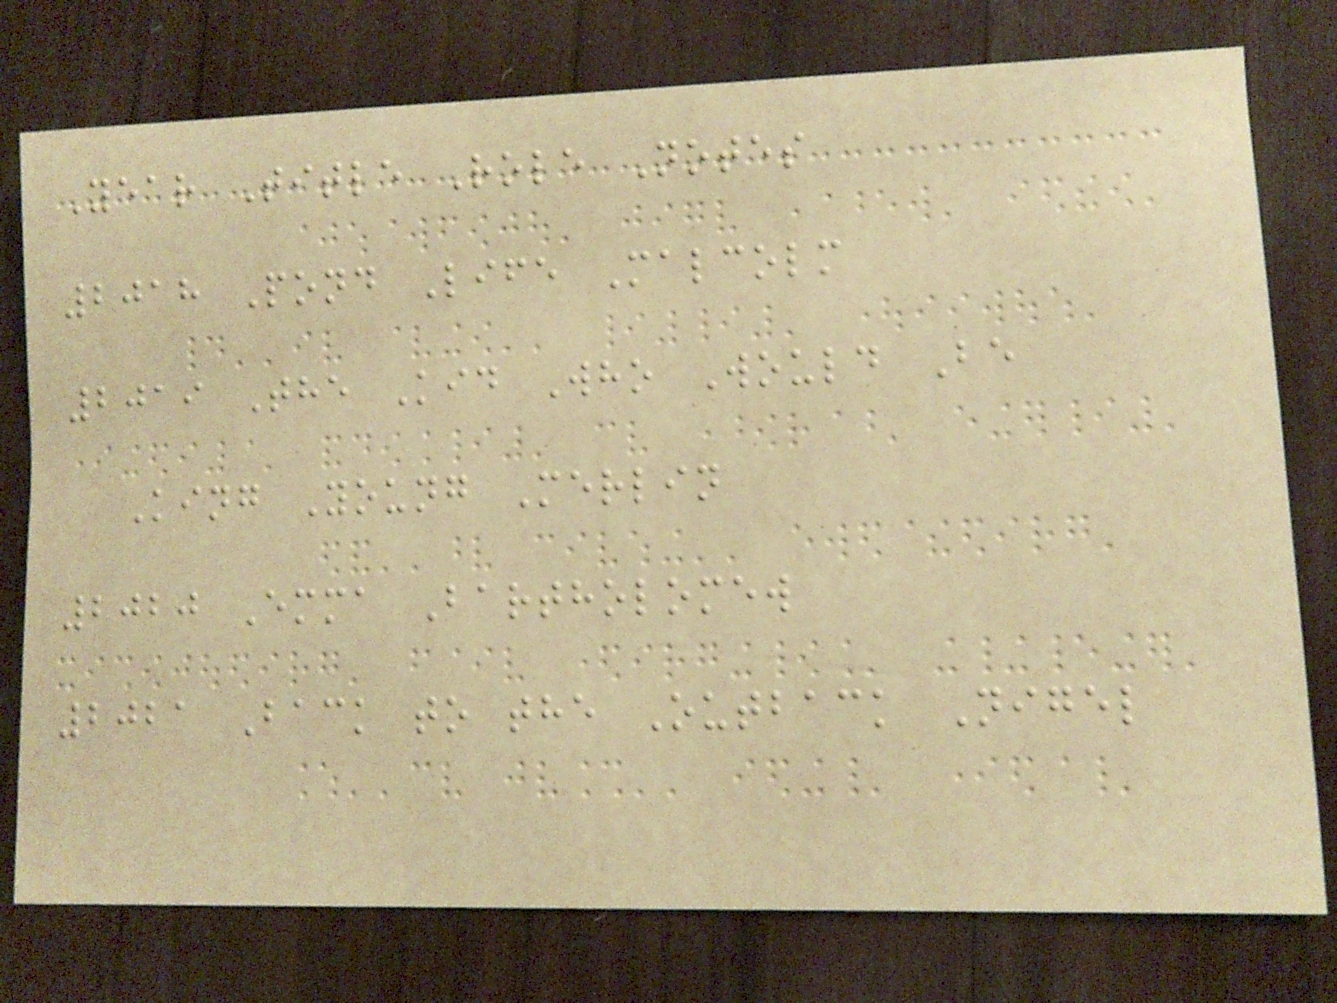Year Title Role Notes
2018 Pond Life Malcolm
2019 The Kid Who Would Be
King Young Merlin
2020 Emma Bartholomew
2021 Back to the Outback Nigel
